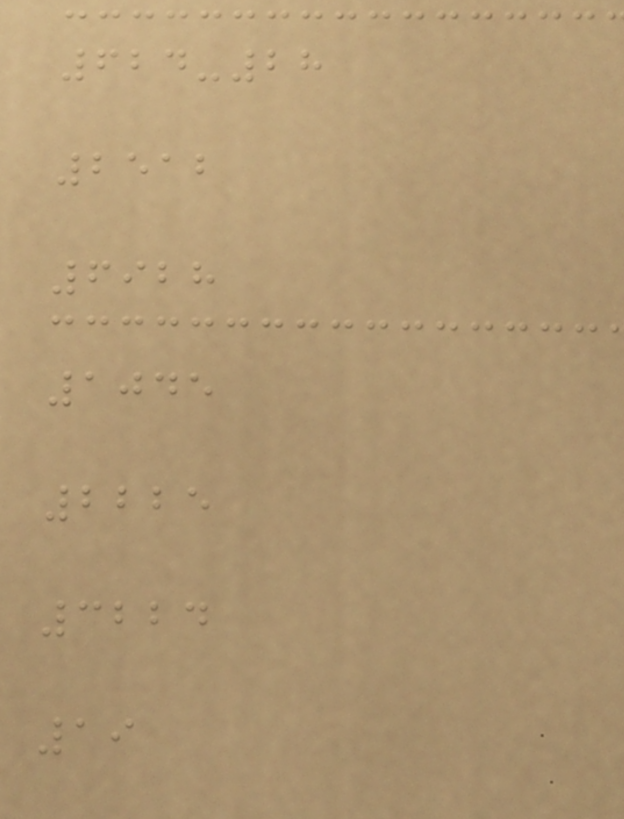624-28
2512
6928
1045
2225
3224
19
